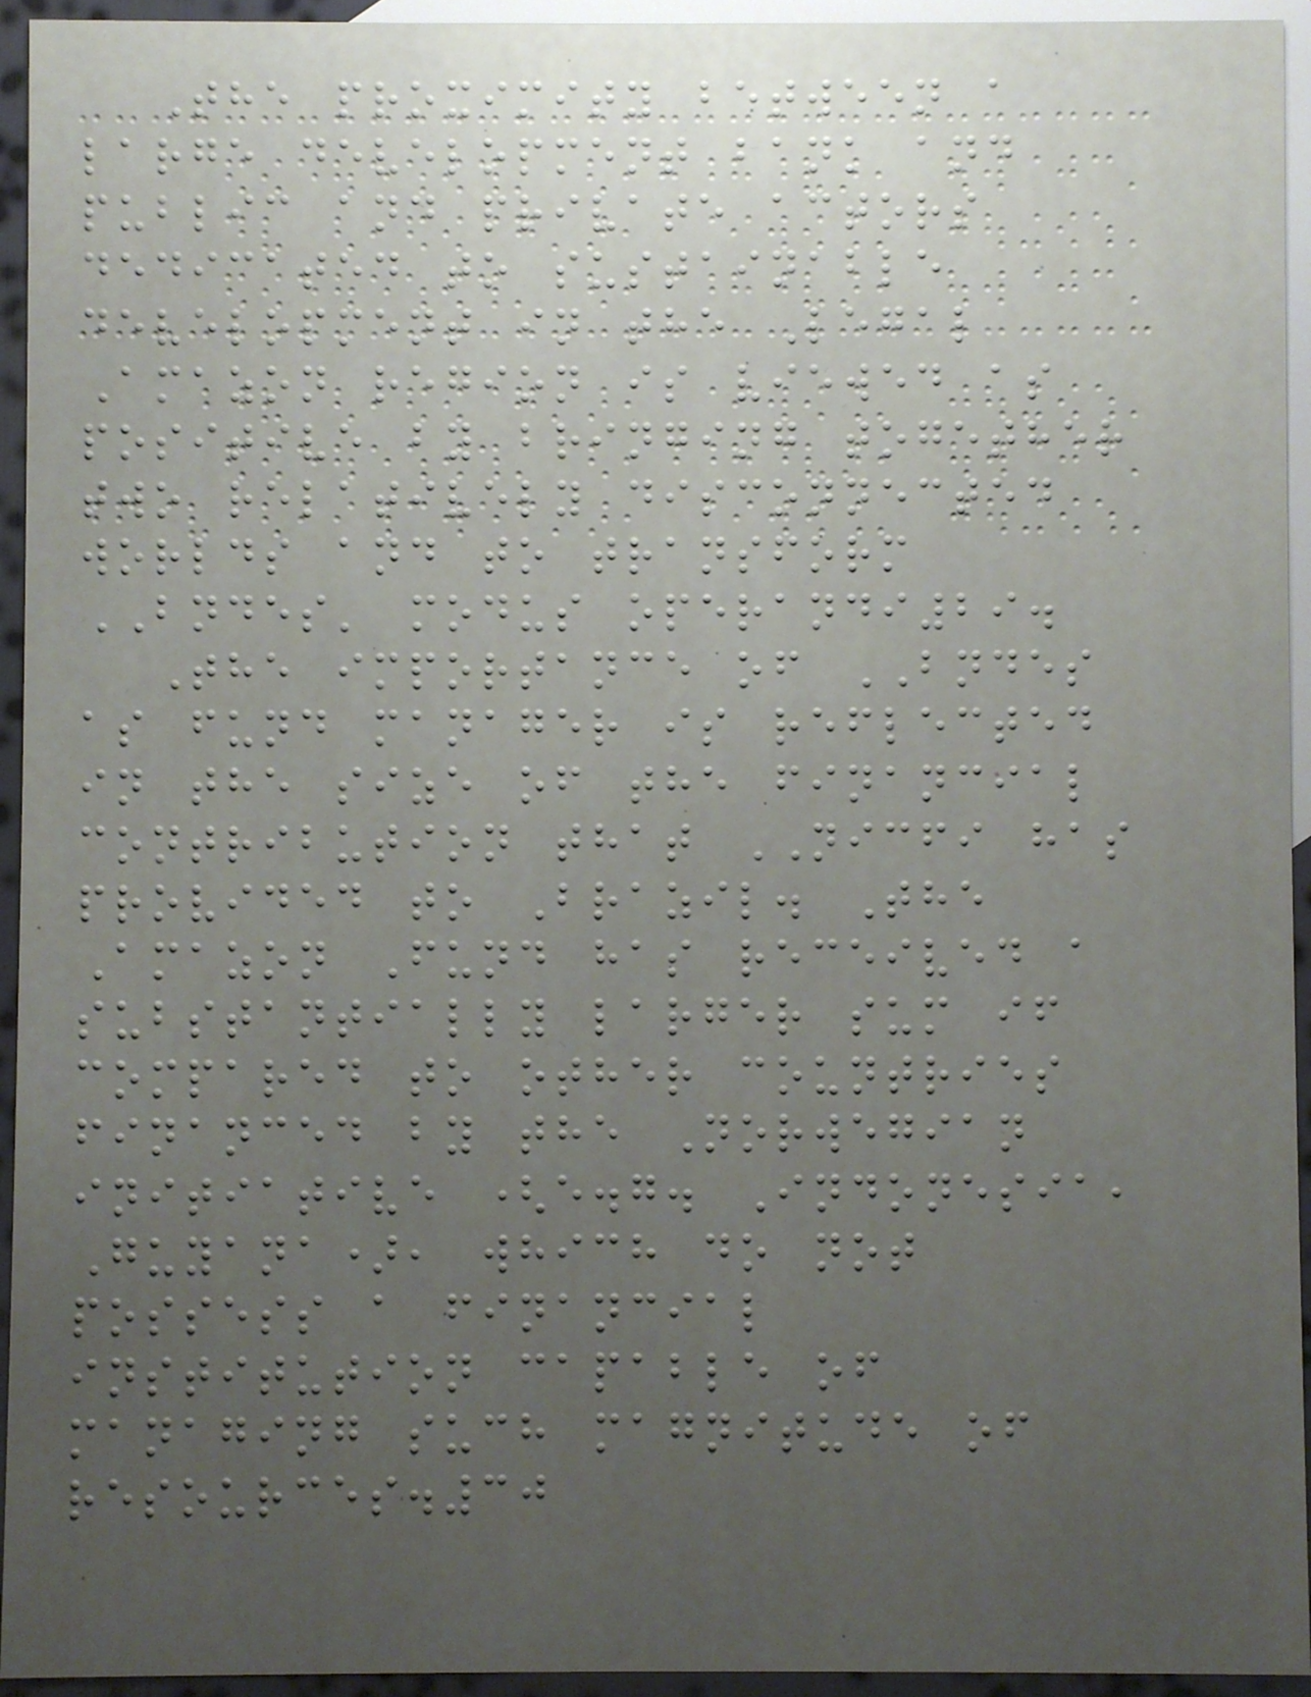The proximity between a
large development bank and
public and private actors
dedicated to sustainable
development in the Legal
Amazon region is viewed as
positive by bringing together
two relatively disconnected
worlds and to transform
BNDES' modus operandi29.
The importance of BNDES
as fund manager is reflected
in the size of the financial
contribution that NICFI has
provided to Brazil. The
Amazon Fund has received a
substantially larger sum if
compared to other countries
financed by the Norwegian
initiative (e.g. Indonesia,
Guyana), which do not
possess a financial
institution capable of
managing such magnitude of
resources.30
